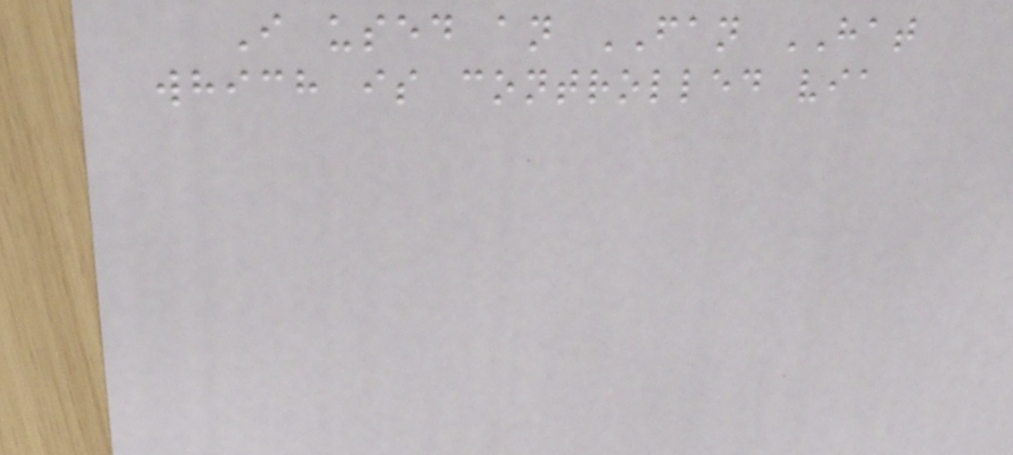I used an FAN HAT
which is controlled via
